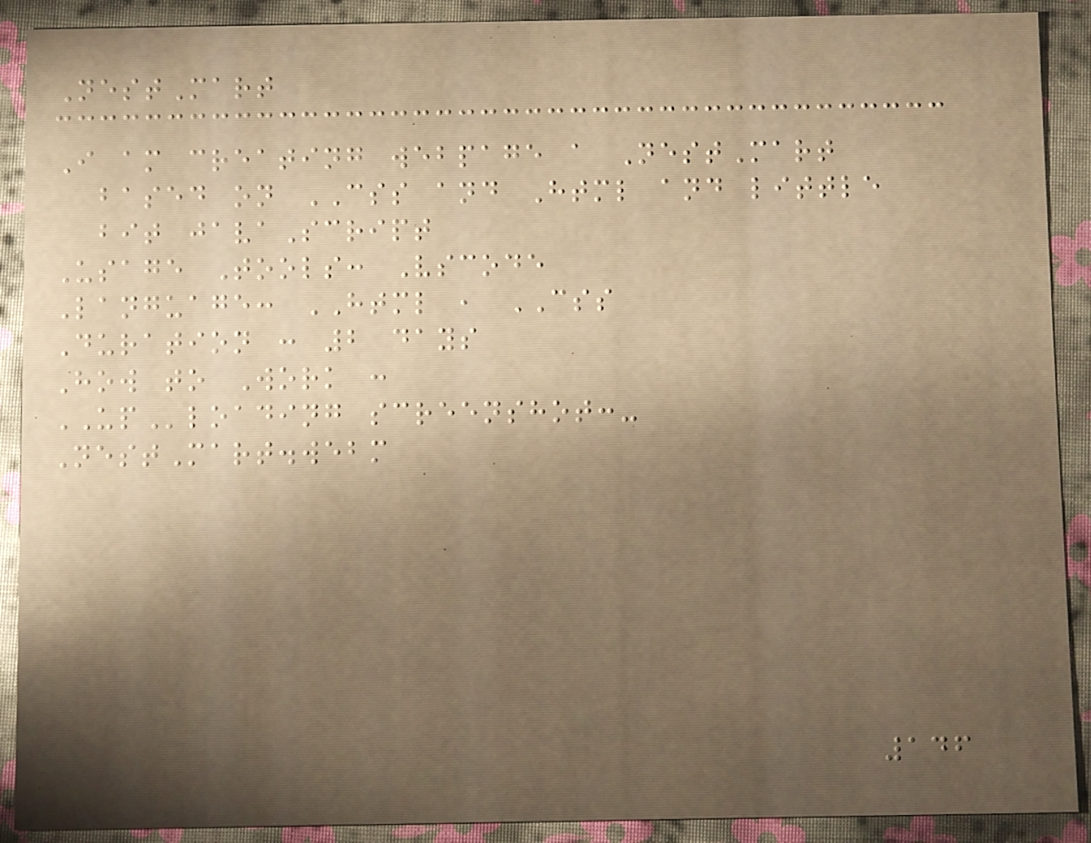NestMart
I am creating webpage a NestMart
based on CSS and Html and little
bit javaScript
Usage Tools: Vscode
Language: HTML , CSS
Duration : 2 days
How to Work :
UPloading screenshot:-
NestMart.webm
146
